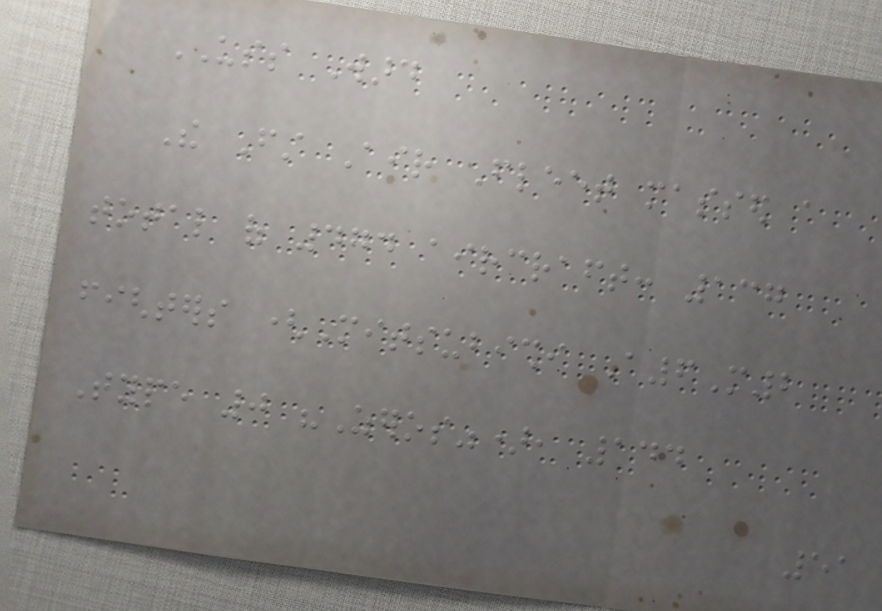USS Ward
The First Air Fleet massed a
total of 474 aircraft: 137
fighters (Mitsubishi A6M2
Type 0 "Zeros"), 144
51
